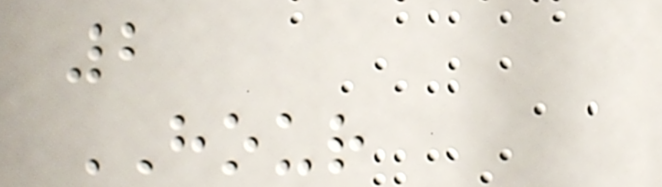2
HOUR
